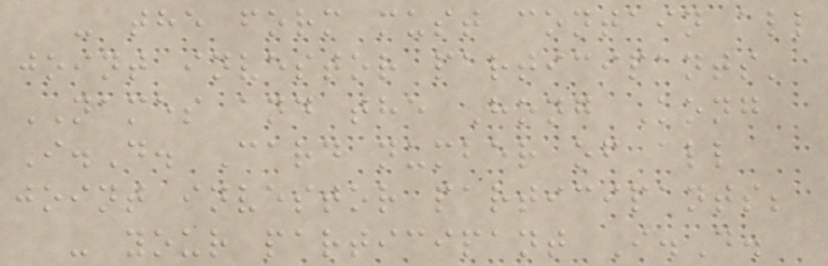- the form must contain all
joint investor participants'
NAMES and the Hong Kong
I.D. Card number of all
joint investor participants;
- your participant I.D.
